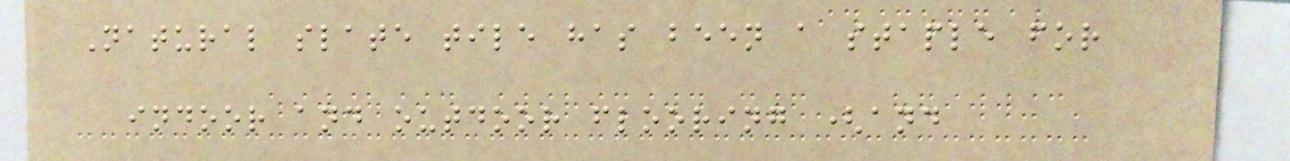Natural slate tile has been a staple for
indoor and outdoor flooring (and
